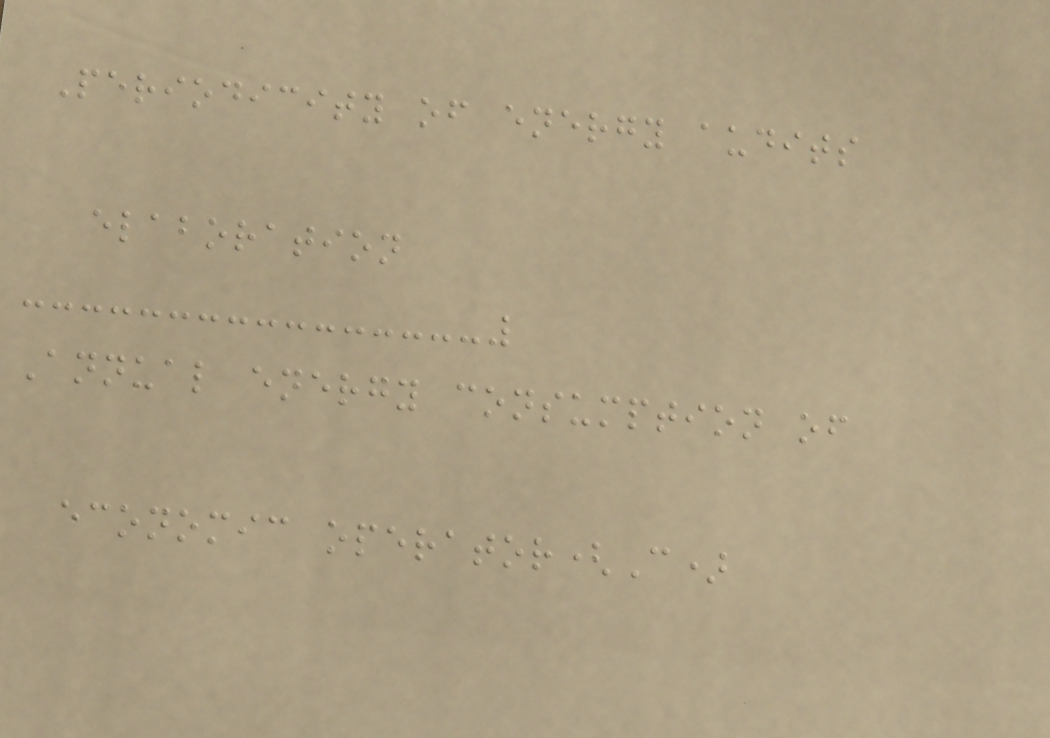Periodicity of energy audits
elaboration
Annual energy consumption of
economic operator(C)
